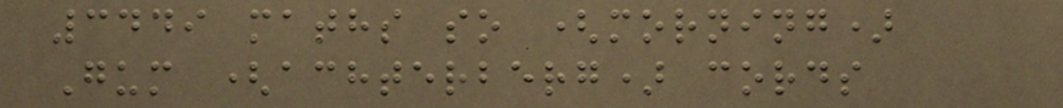3449 maths so (morning)
Gum (achterberg) cords
